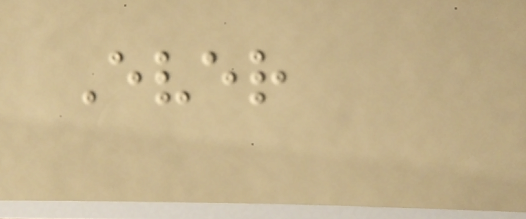Ever
